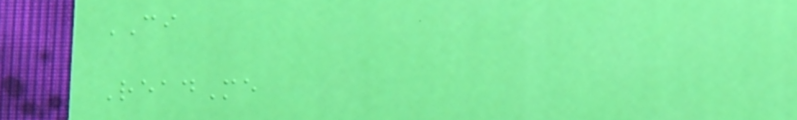CI
ReadMe
